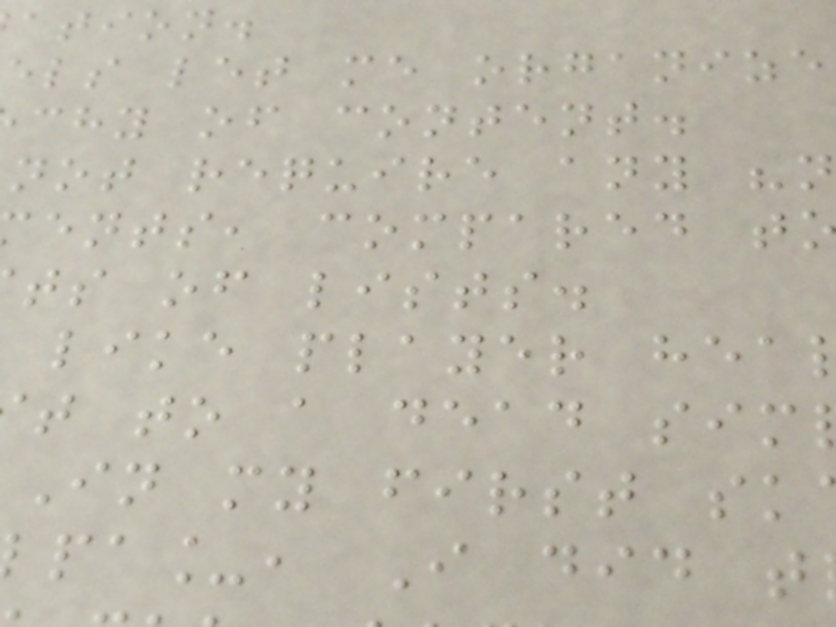ation.
els let me organize
chy of content.
not require any "n
ents, compared t
ts of lists.
like player hea
t to a dead sim
In my first sk
pa_, I did t
